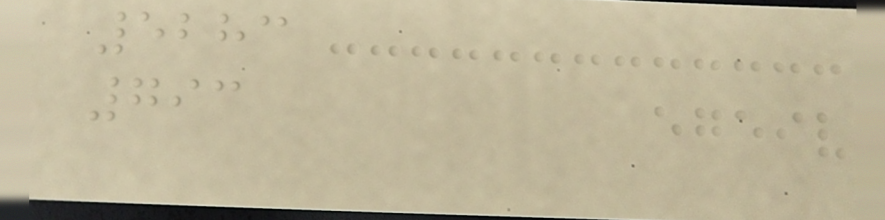5283
793
